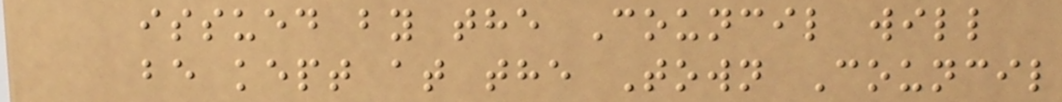issued by the Council will
be kept at the Town Council
